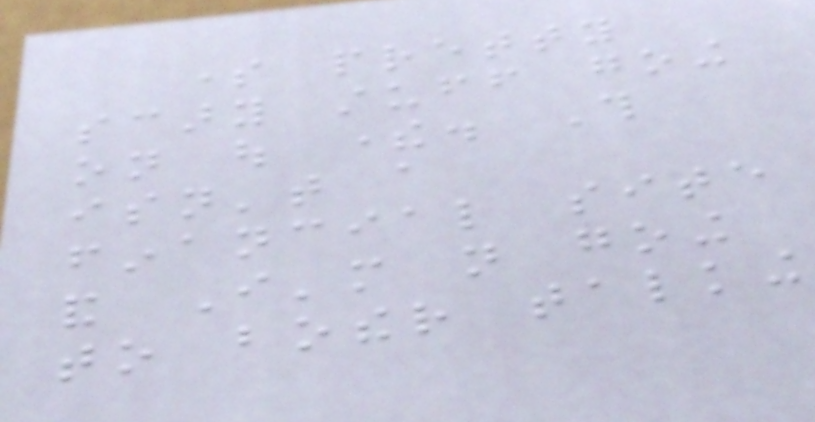some pretty
scary stuff going
on out there. This
isn't a
financial site
and I'm not going
to bother talking
